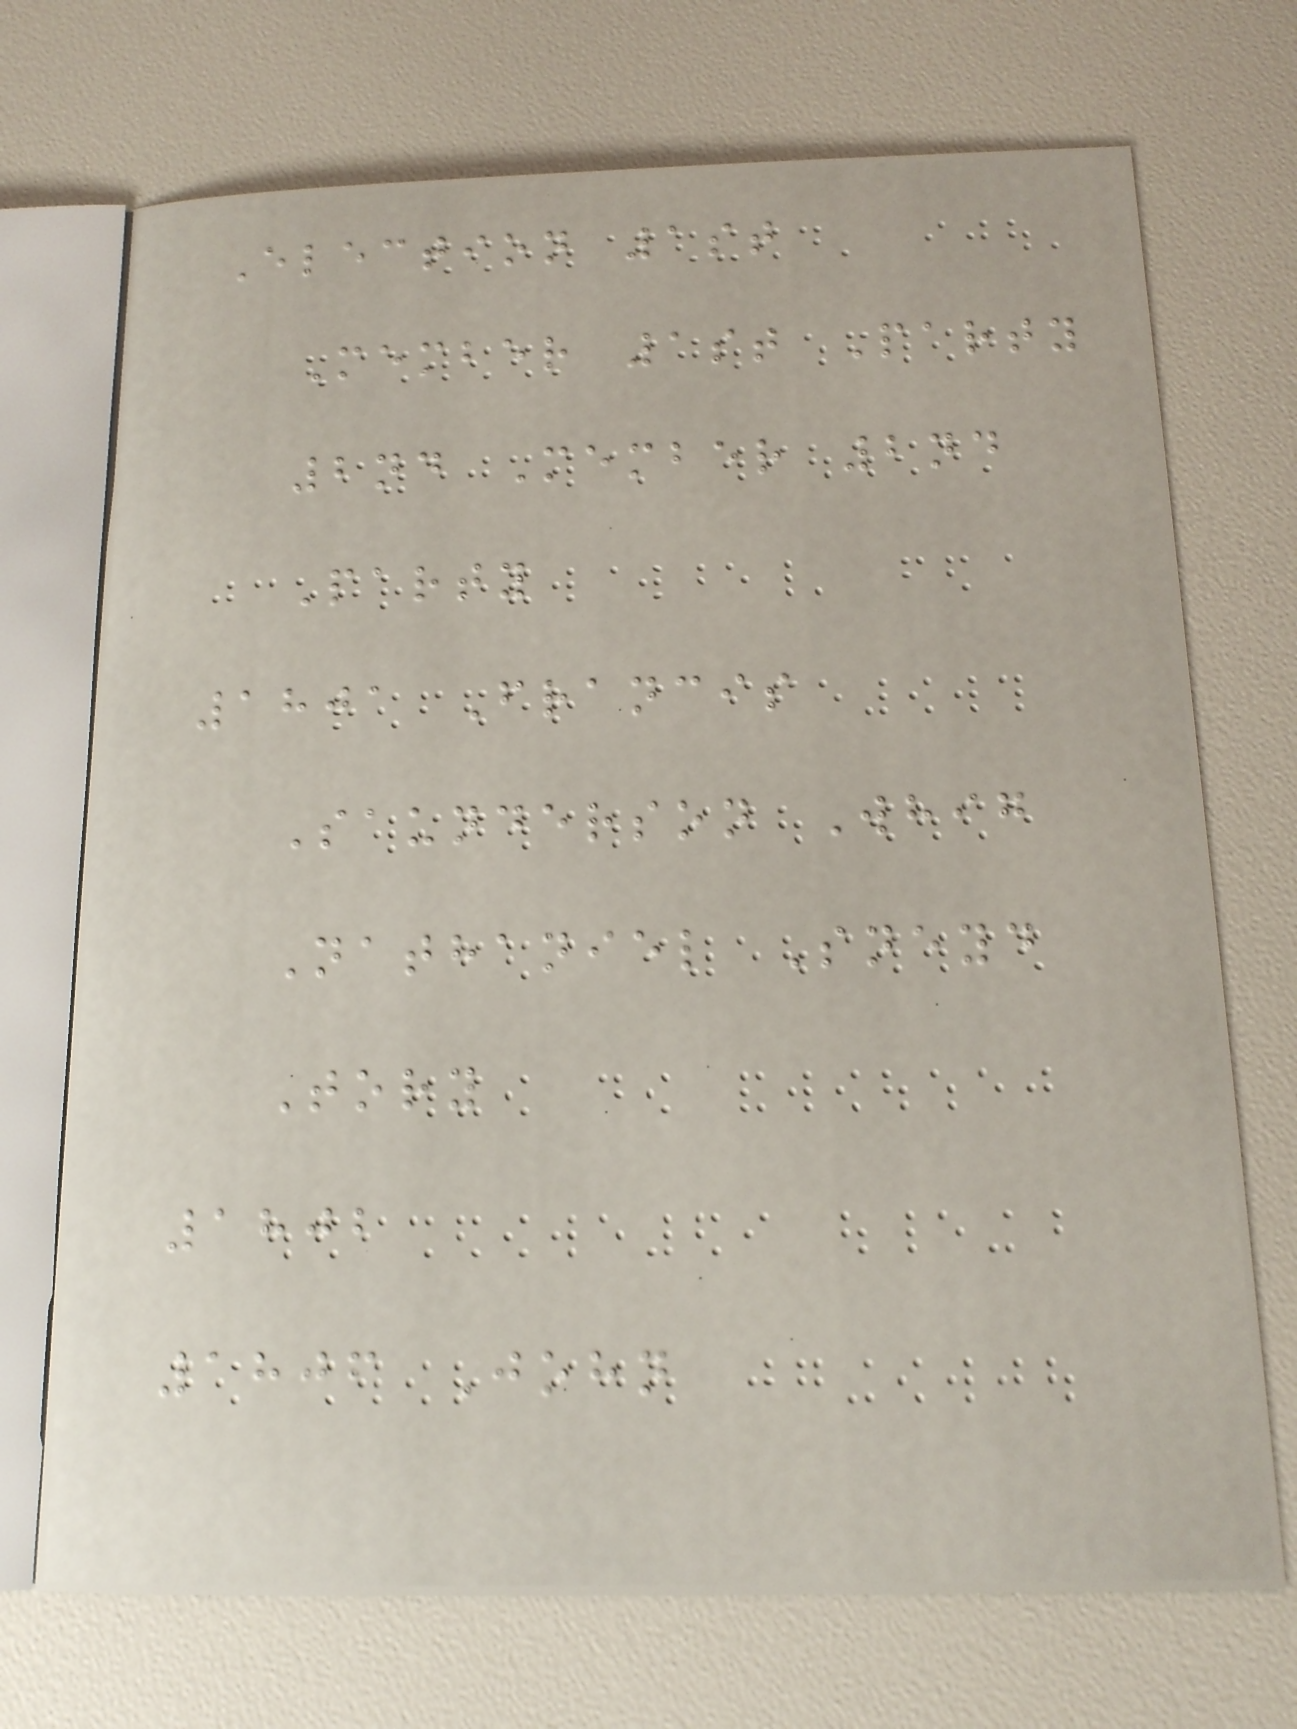Election 1st
Member 1st Party
2nd Member 2nd
Party
1801 Francis
Saunderson Whig
Nathaniel Sneyd
Tory
1802
1806 John
